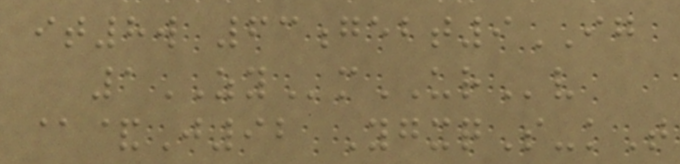it8w 63gebt9IG
1ZYmURv
@&J92 YgxqS-kT
